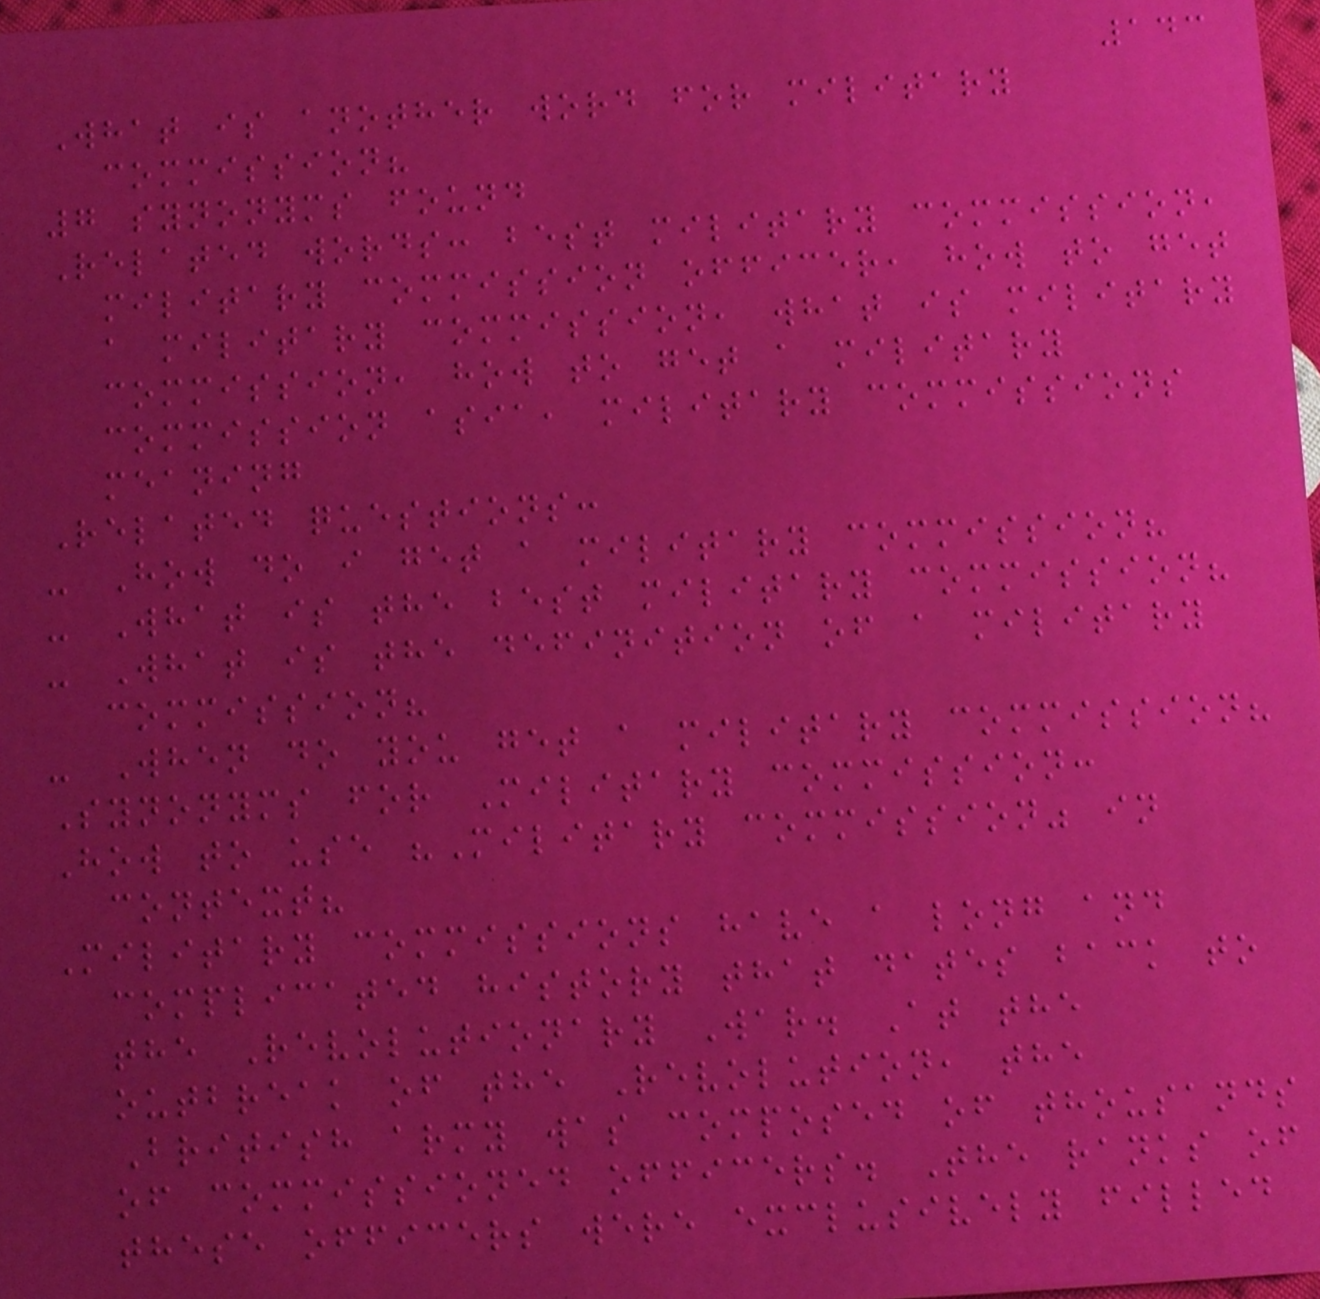143
What is another word for military
commission?
7 synonyms found
Related words: best military commission,
military commission officer, how to get
a military commission, what is military
commission, how to get a military
commission asia, military commissions
meaning
Related questions:
- How do i get a military commission?
- What is the best military commission?
- What is the definition of a military
commission?
- When do you get a military commission?
Synonyms for Military commission:
How to use "Military commission" in
context?
Military commissions have a long and
complicated history that dates back to
the Revolutionary War. At the
outbreak of the Revolution, the
British army was composed of thousands
of commissioned officers. The ranks of
these officers were exclusively filled
